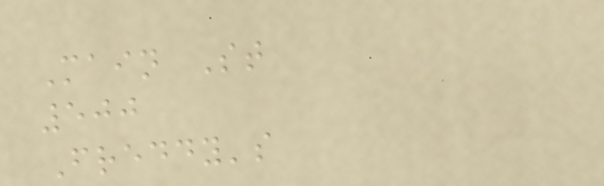Main St
500
Freddy's
